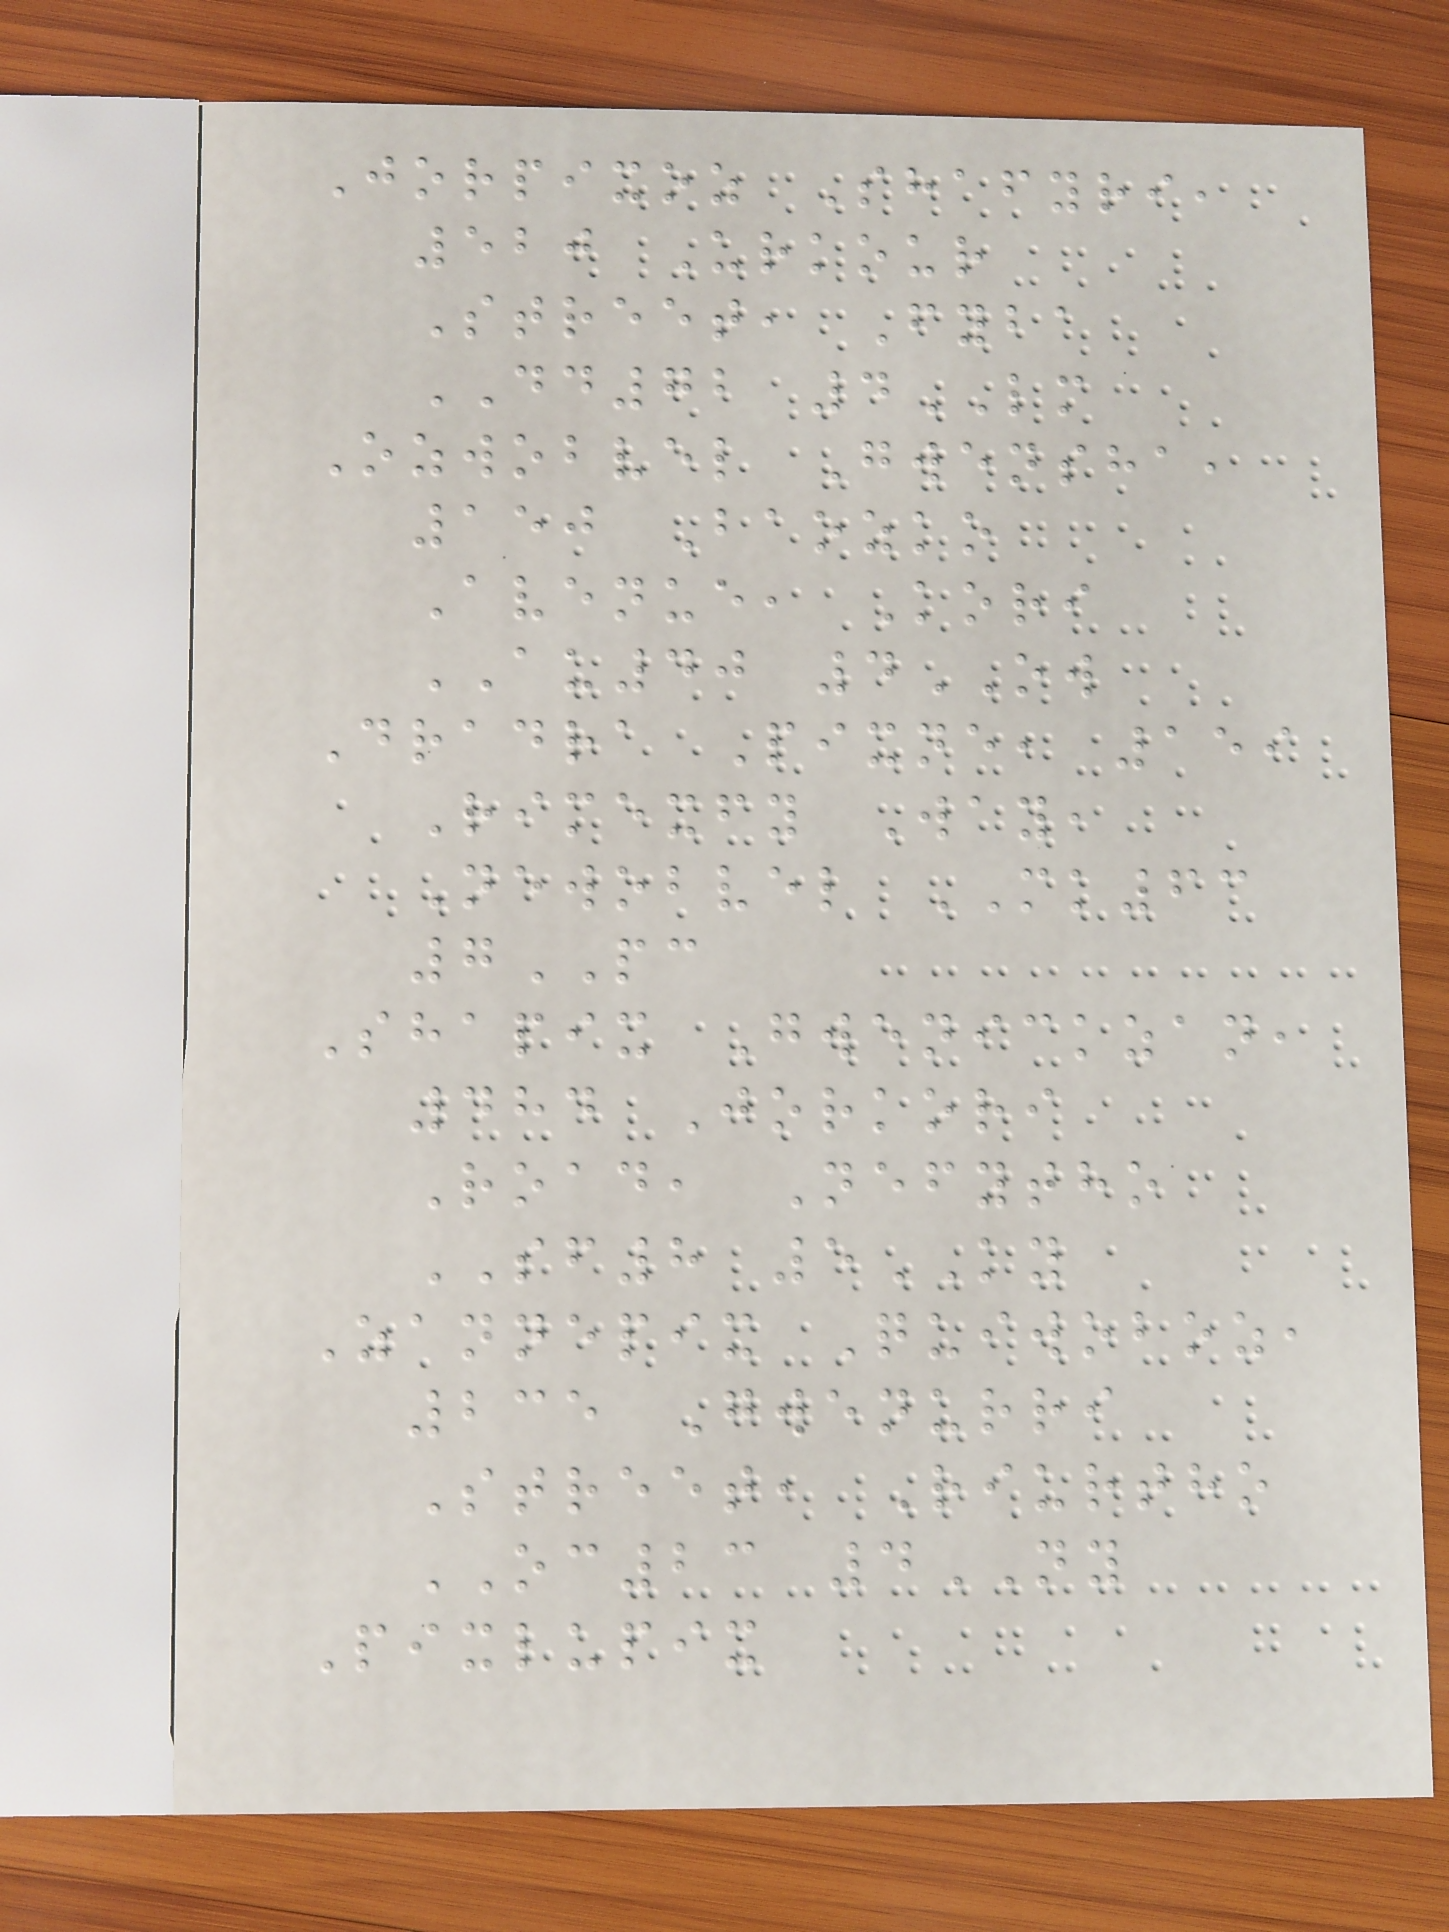Jorpixoz Shafyri,
520 Urkour
Street, Fyba
DD72 4LM
Ozwobvel Gwensha,
150 Baozko
Avenue, Kori
AU40 4OW
Dradra Pixne, 159
Rimexfy Way,
Newobvel MK63
7PC
Shapix Gwenickzan,
484 Jorkori
Road, Nefytho
SF8 5KY
Zannepix Quiwoboz,
235 Gwenurri
Street, Riurtho
OC23 4NY
Pixlupix
